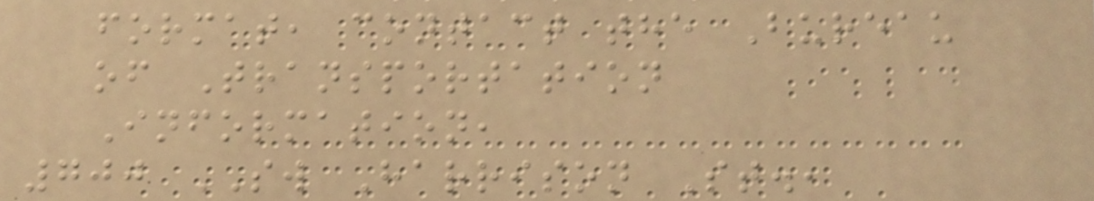format, contact the Bureau
of Transportation
Information,
700 SW Harrison St.,
